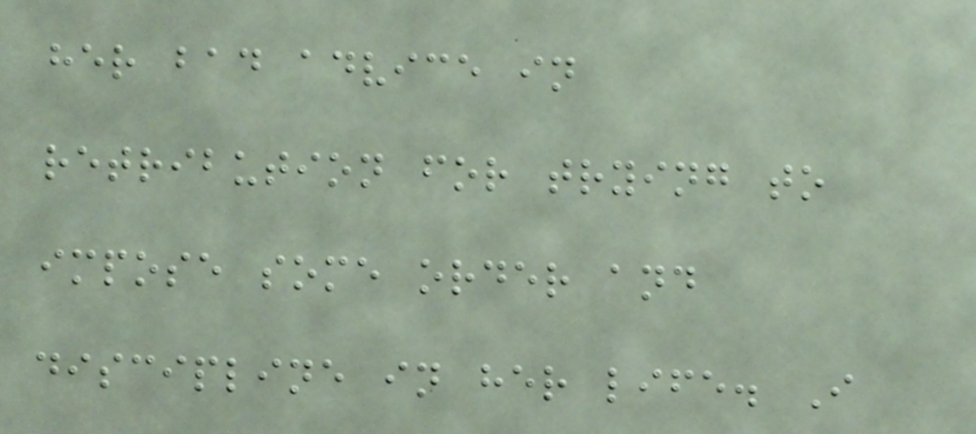her bad advice in
retribution for trying to
impose some order and
discipline in her life. I
